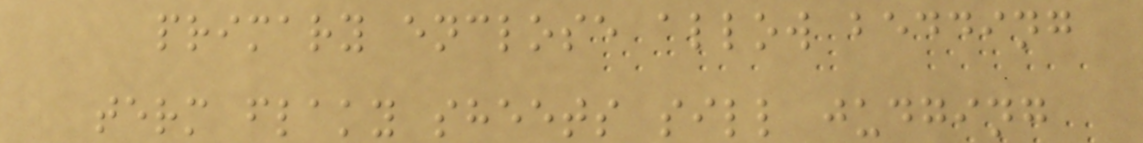primary enclose allow bedding
term flaky sheets sill judging
